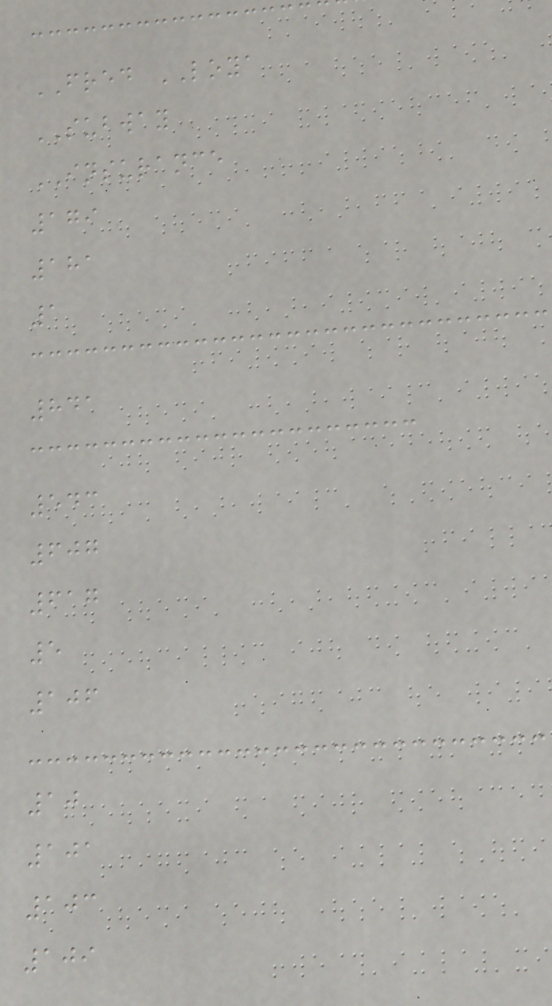FRED LOYA
SUBWAY
INSURANCE
179
181
1
841
543
607
617
5
106
10
101
103
109
